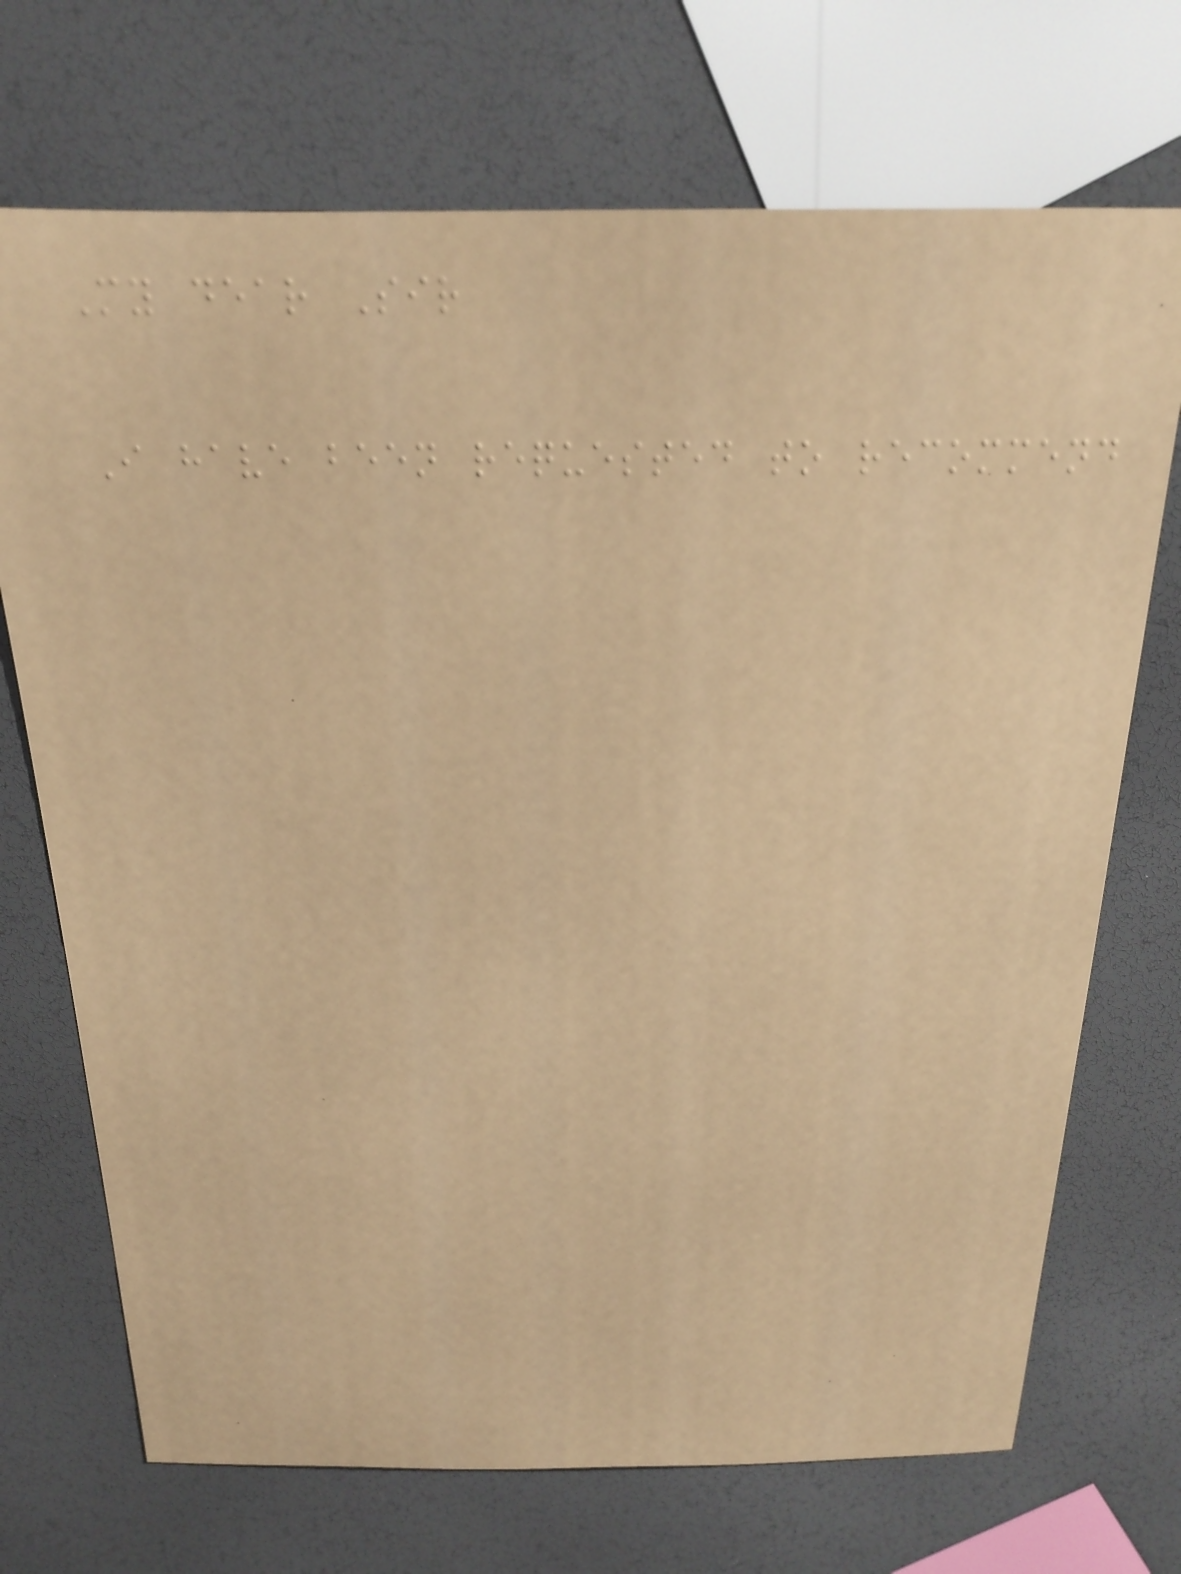My dear Sir
I have been requested to recommend
